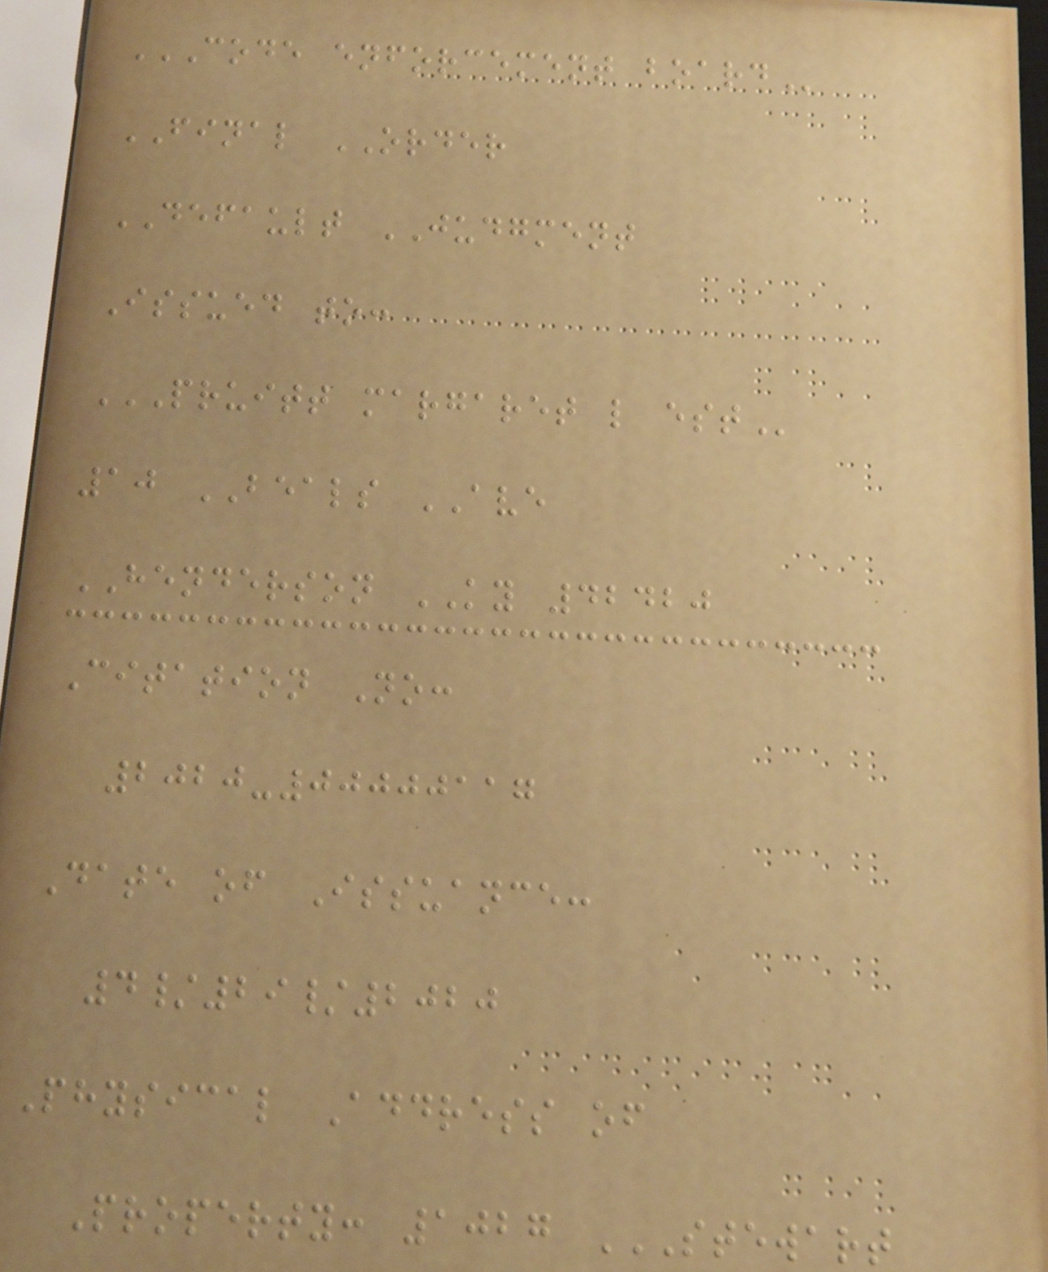CODE ENFORCEMENT BOARD
FINAL ORDER
DEFAULT JUDGMENT
Issued to:
PRUITT MARGARET L EST
10 BEALS AVE
HENDERSON KY 42420
Citation No:
2020-00000117
Date of Issuance:
4/29/2020
Physical Address of
Property: 1027 STEWART
